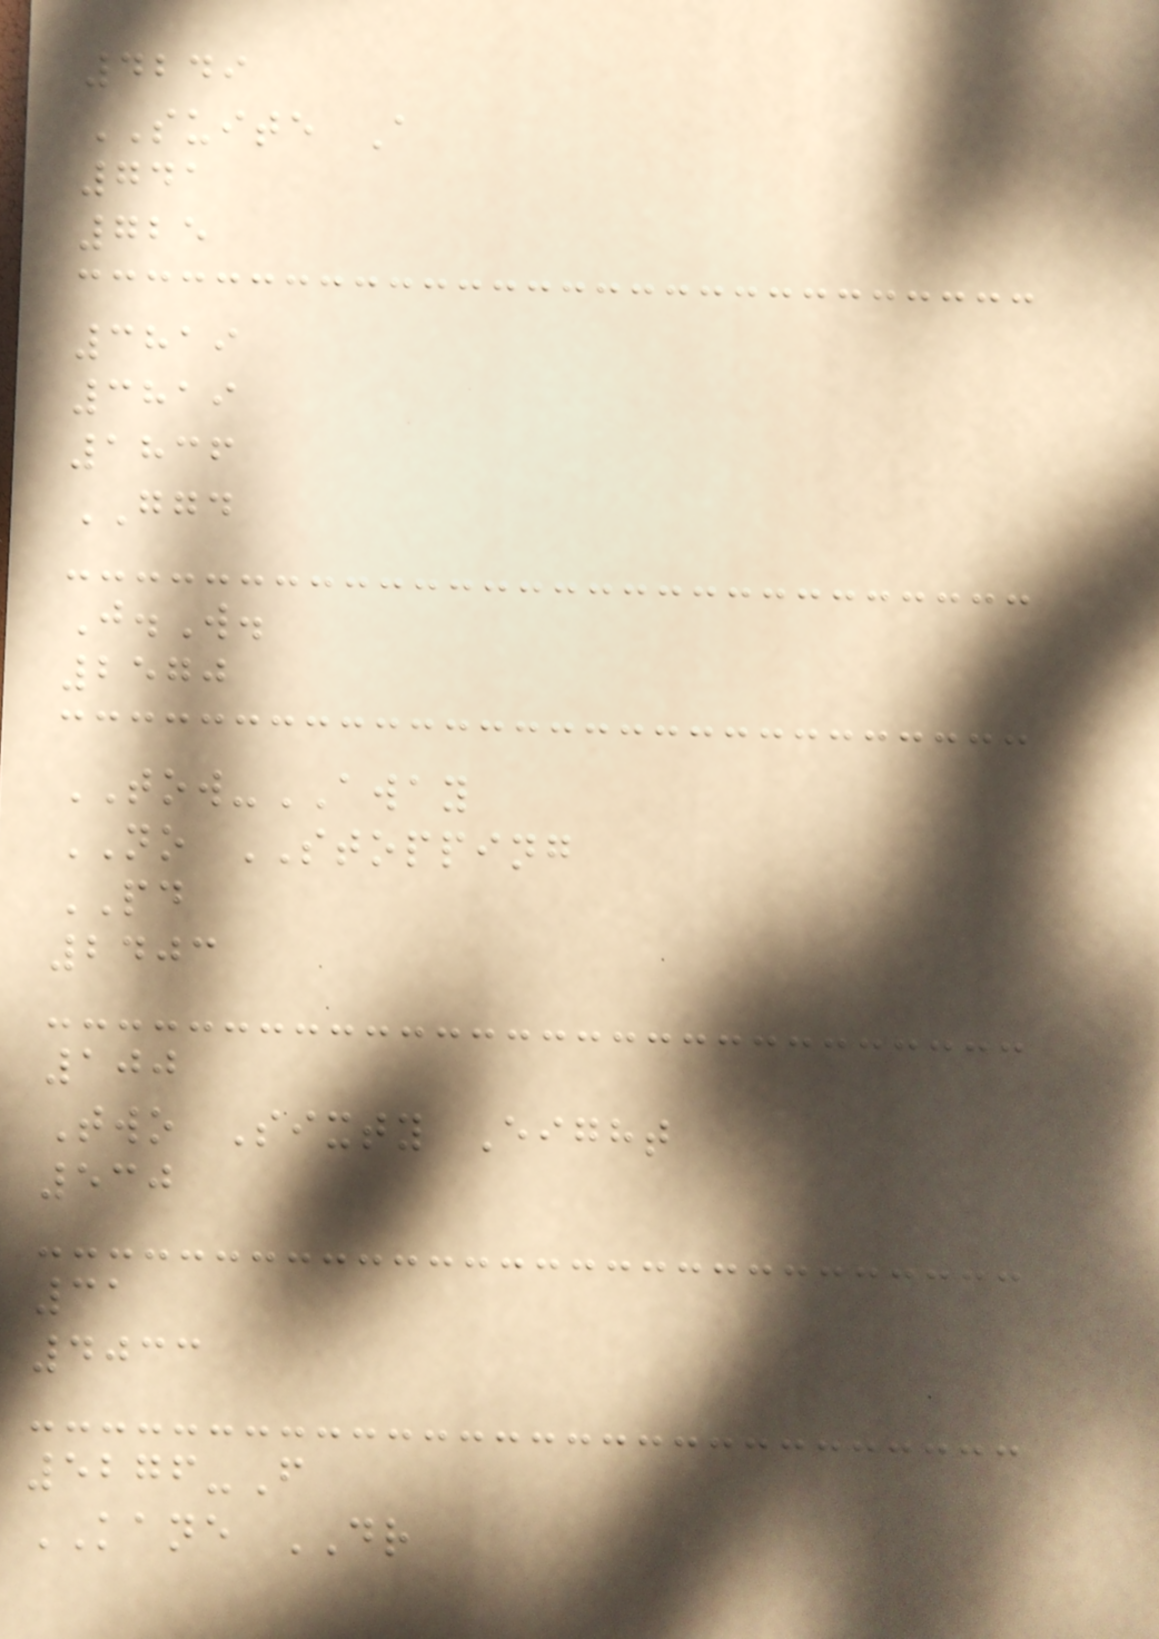4249
SUITE A
741
725
3819
3819
1836
GGD
J.W.
2570
TOW-AWAY
NO STOPPING
PD
2403
100
Two Sixty Eight
530
31
4033
5276-F
KANE DR
